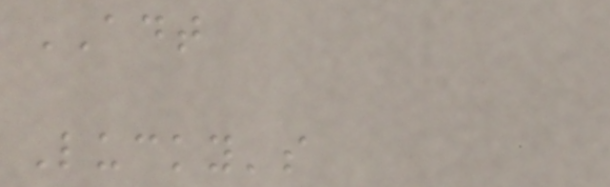ADT
Lucky's
